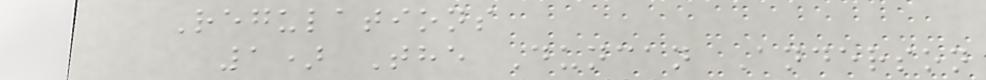Regulations
1) The Duncan Anderson
